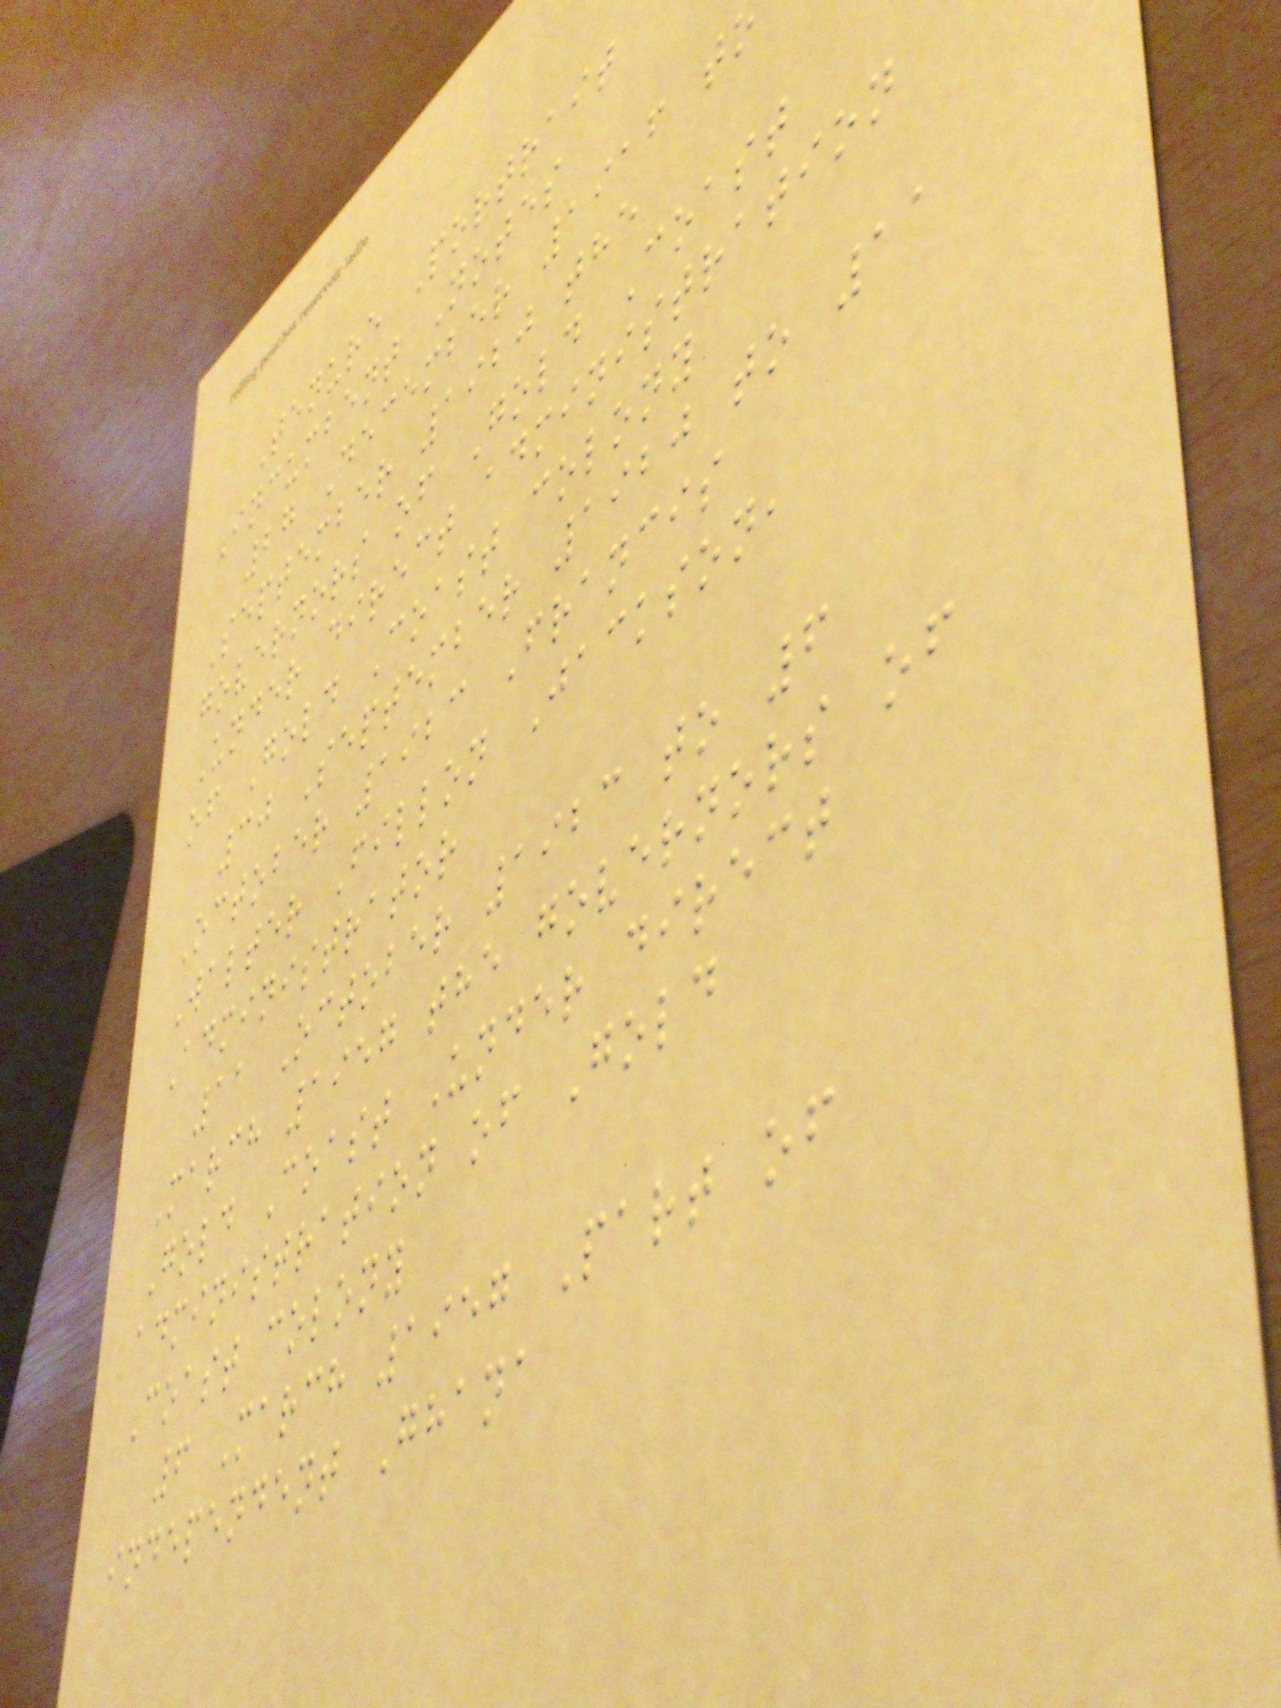Tenure Portrait
Incumbent Notes
27 December 1916 to
September 1920 the
governors of Gold Coast
Under direct administration
of Gold Coast colony
30 September 1920 to 11
October 1923 Francis
Walter Fillon Jackson,
Administrator
11 October 1923 to 6
March 1957 the governors of
Gold Coast Under direct
administration of Gold
Coast colony
6 March 1957 Part of
independent Ghana
